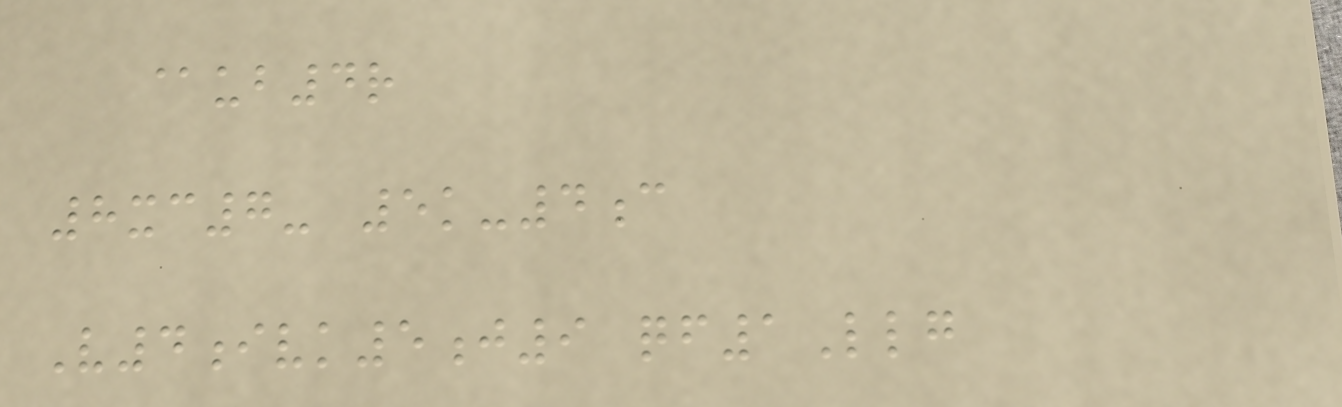@ub4r
8xc7- 5k-4c
V4ivk5j9 qf1Llg
